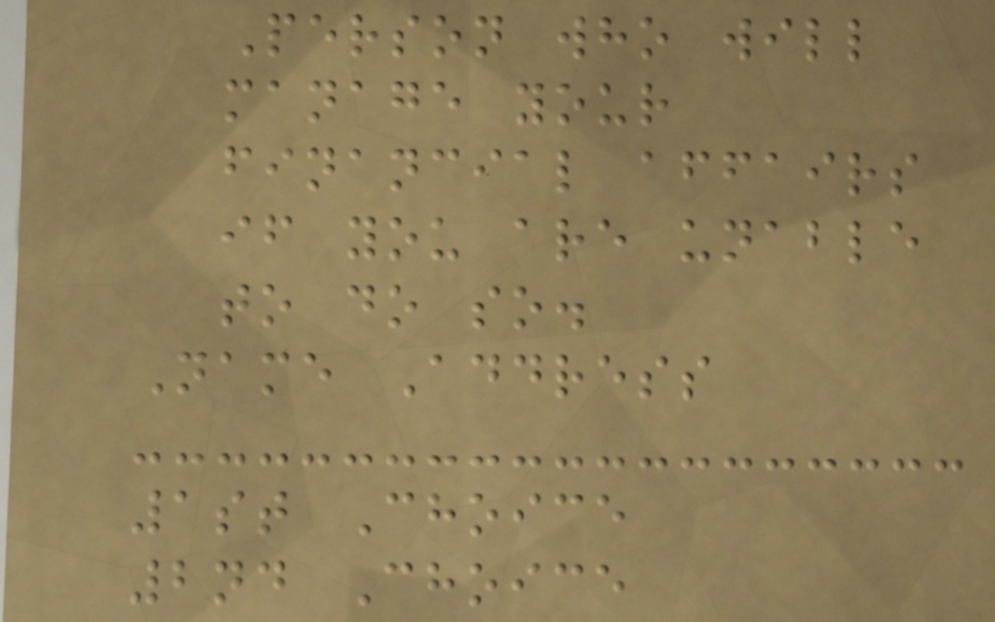Person who will
manage your
financial affairs
if you are unable
to do so.
Name Address
1st Choice
2nd Choice
